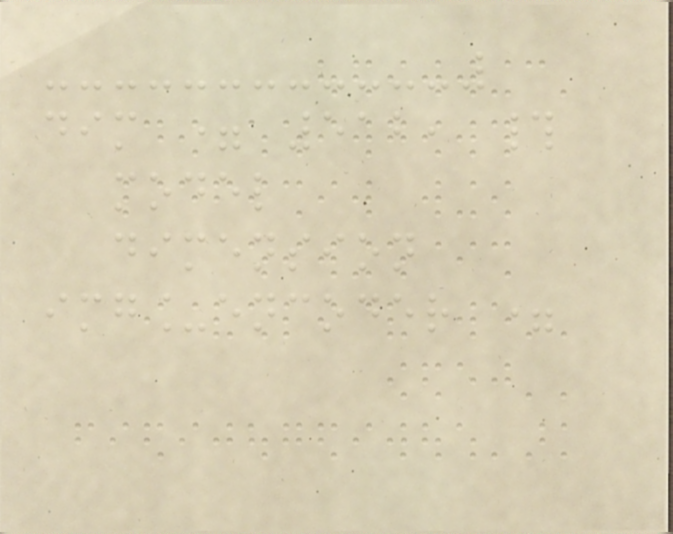dim = 512, #
model
dimension
img_encoder =
